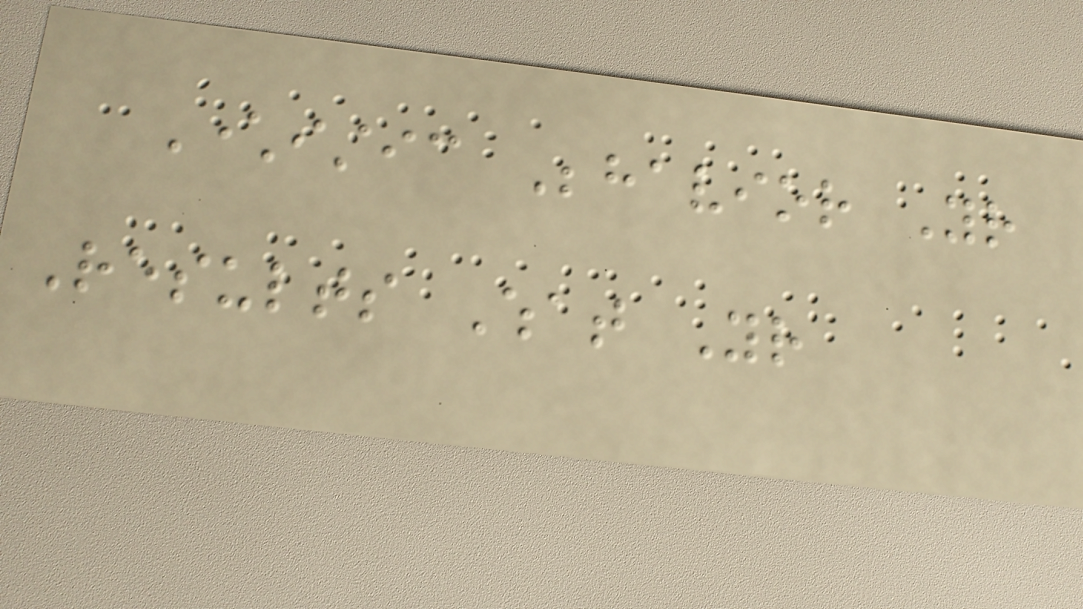Characteristic Behavior Your
Results What Your
